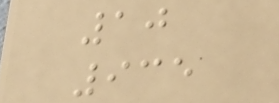10
935
